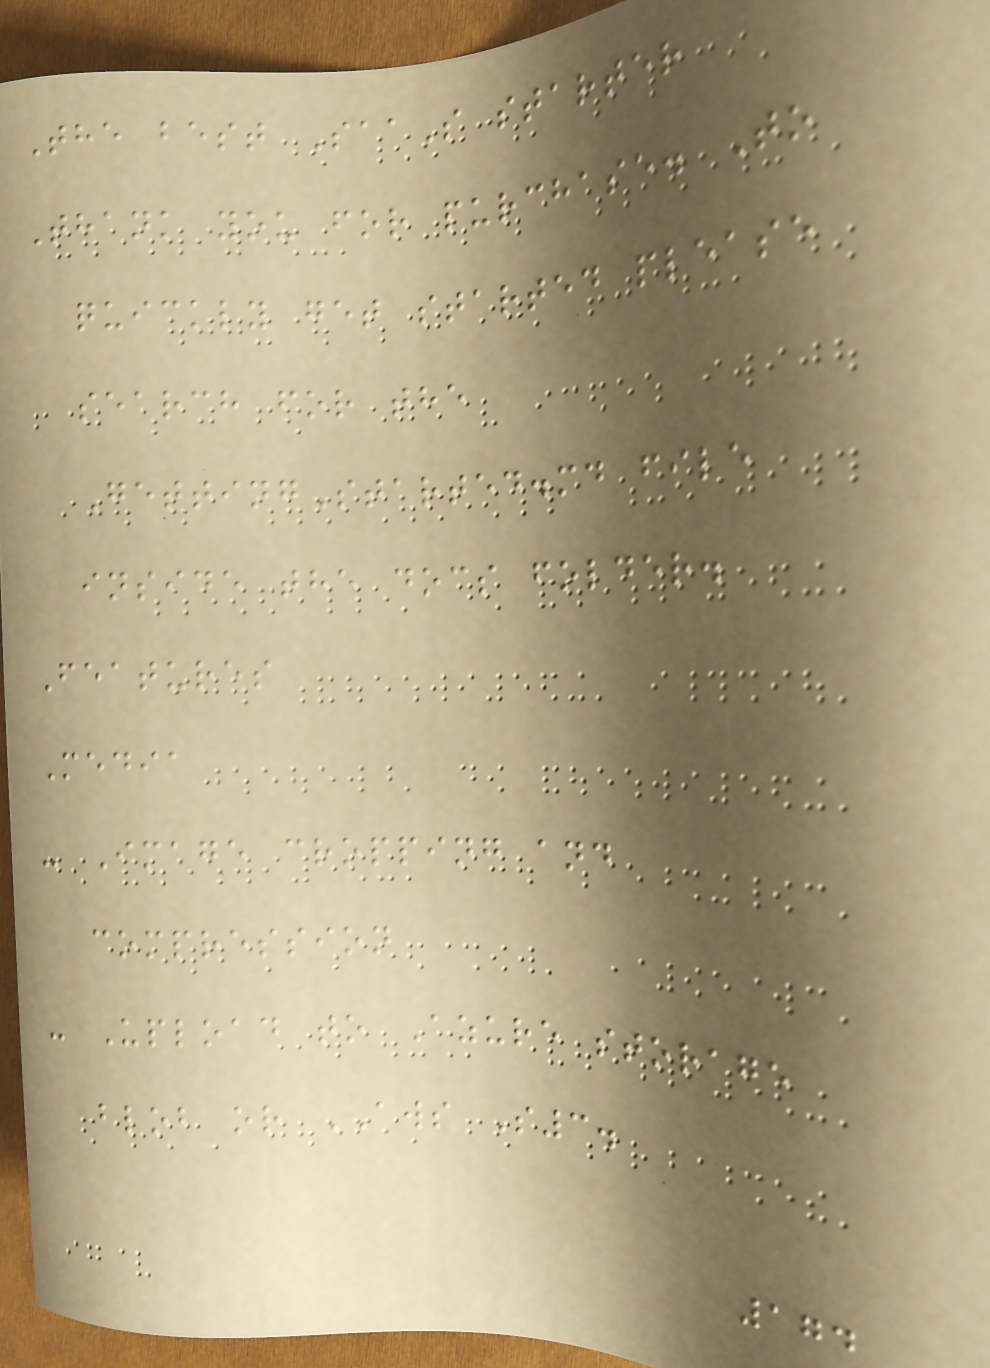The best SaaS starter
Thank you for purchase. To
quickly get started please
search for the
GettingStarted.md file
inside the docs folder.
Features
Media
- Image cropping and
compression
- Upload to Azure storage
blob or AWS S3.
174
